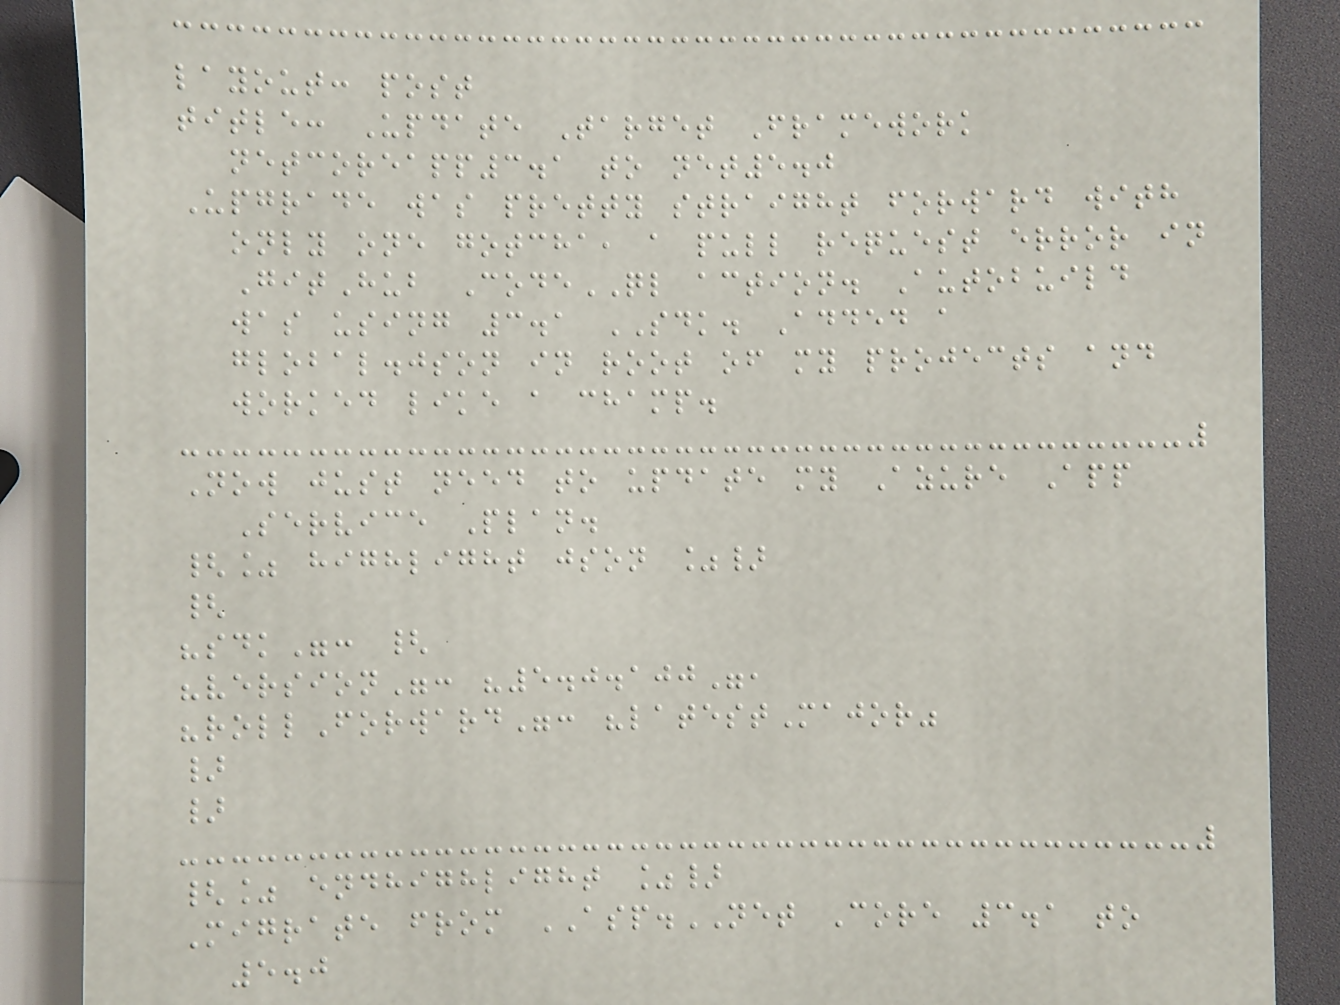layout: post
title: Update Target Framework
netcoreapp3.1 to net5.0
Upgrade was pretty straight forward with
only one gotcha, a pull request error in
GitHub CodeQL action. Autobuild
was using 3.1 SDK. Added a
global.json in root of my projects and
worked like a champ.
Now just need to update my Azure App
Service Plan.
{% highlight json %}
{
"sdk": {
"version": "5.0.100",
"rollForward": "latestMajor"
}
}
{% endhighlight %}
Migrate from ASP.NET Core 3.1 to
5.0
